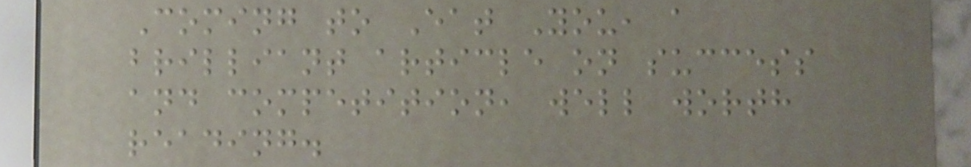Coming to Eat You, a
brilliant article on success
and competition, well worth
reading.
